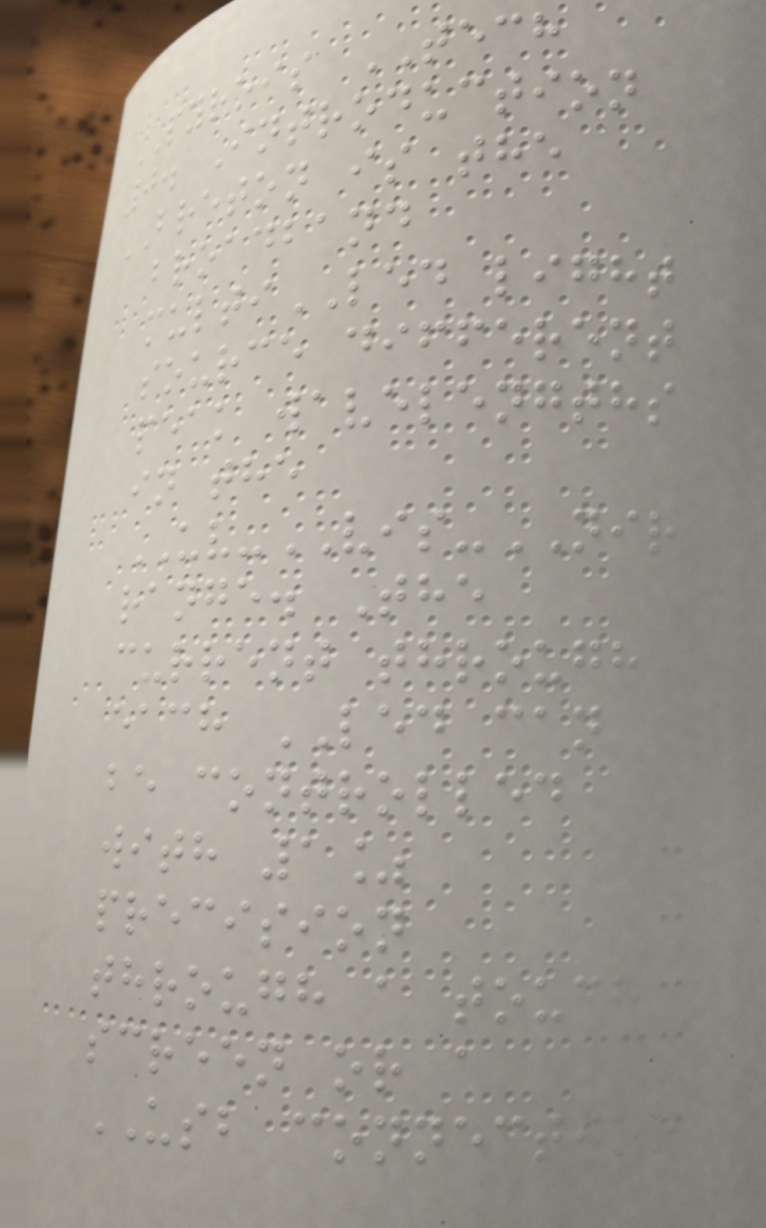PYROIS TECH
0. Introduction
BRETON is the
broadband
multiLED light
source different
peak wavelengths
in the
UV-VIS-NIR
range. The
current through
each LED can
be controlled
with 1%
precision
through a touch
screen or a
USB connection
